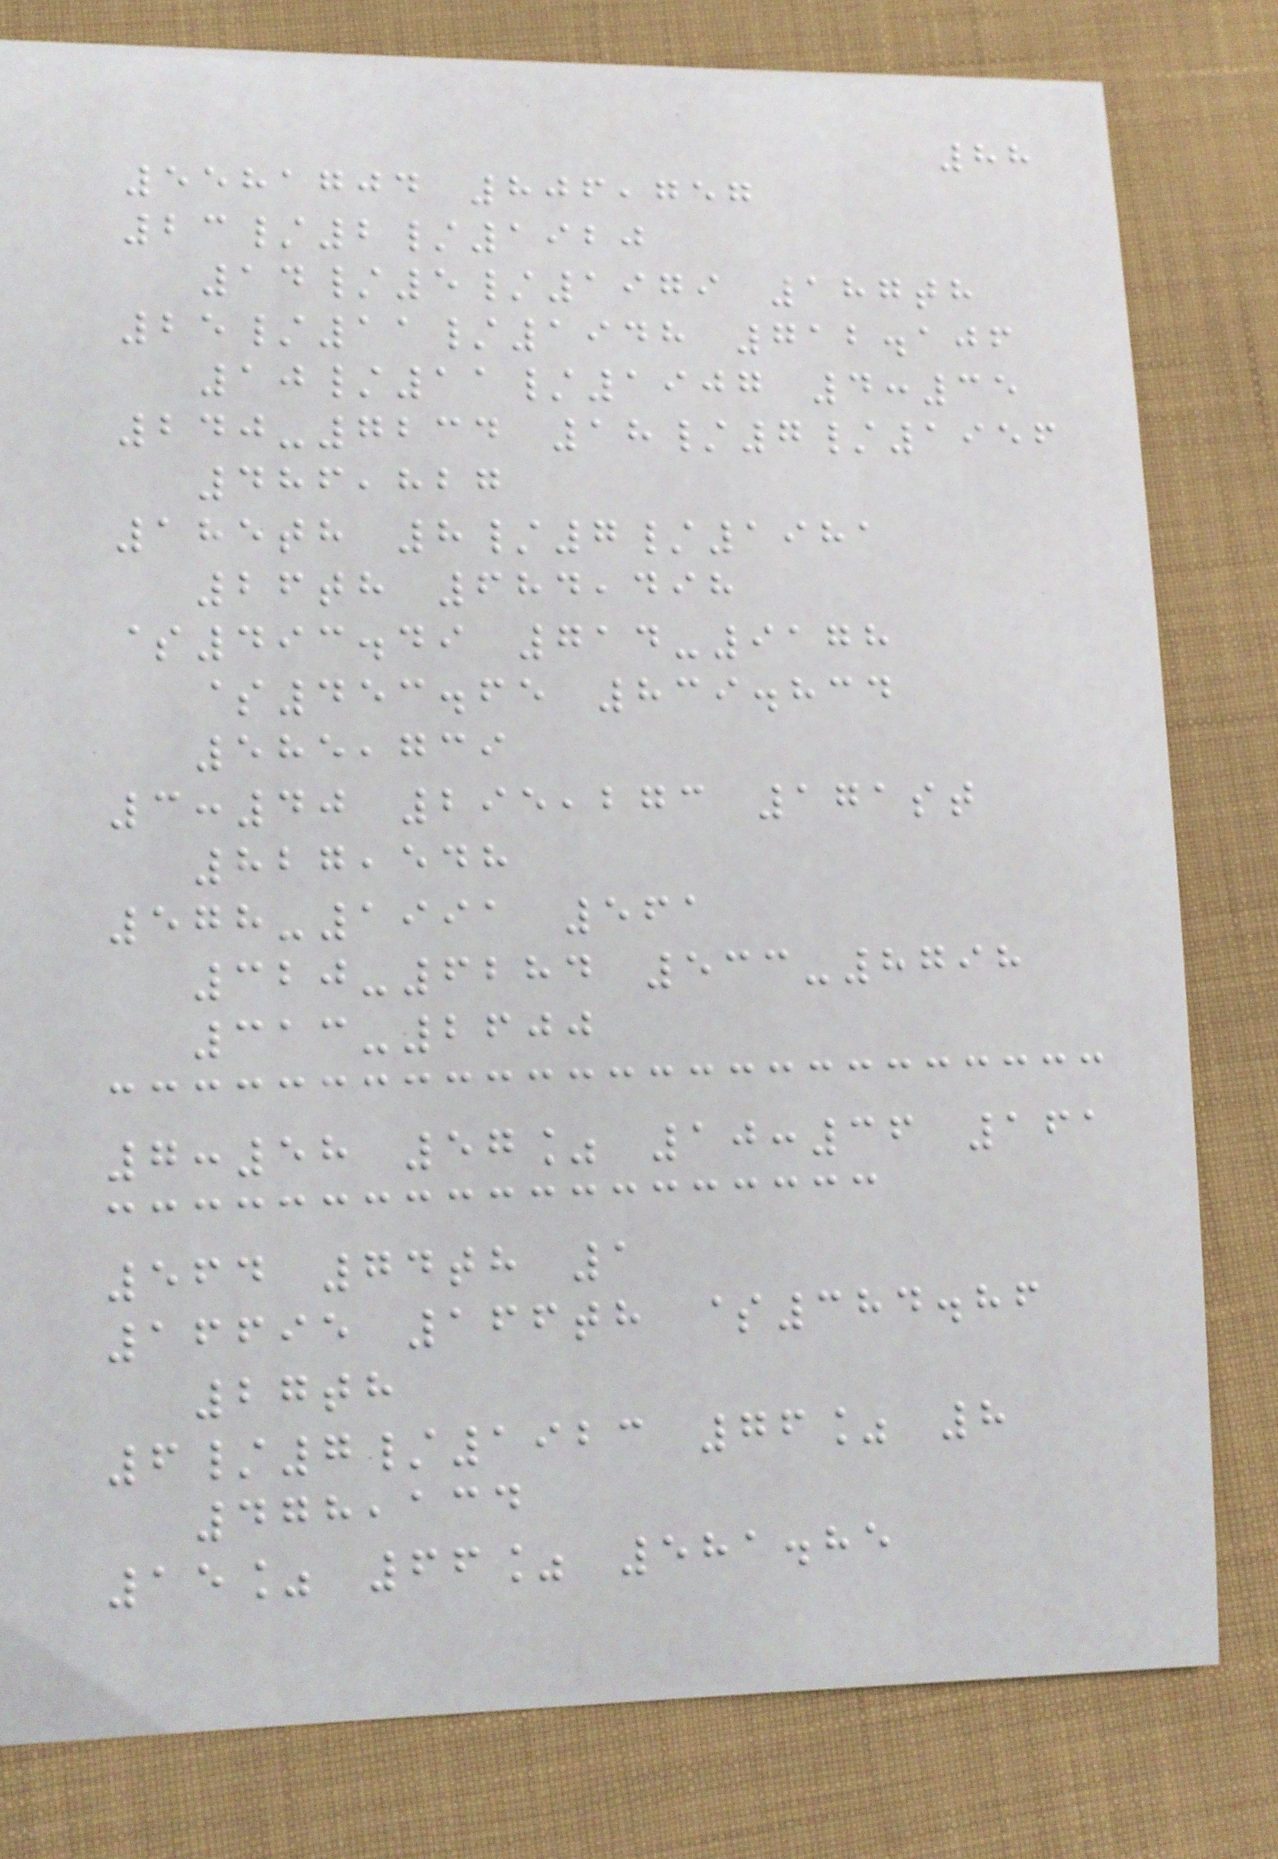88
5581704 806,757
23/2/1920
14/5/1979 187th
25/11/1948 712.106
10/11/1907 4:35
240-7234 18/7/1956
486,827
185th 8/7/1981
26th 684,498
$493.49 714-9178
$453.65 839.834
585,739
3:40 295,273 171st
827,548
578-1991 561
320-6284 533-8798
313-2600
7:58 57% 10:36 161
564 74th 1
16695 166th $384.86
27th
6/7/1923 76% 8
478,134
15% 66% 581.85
